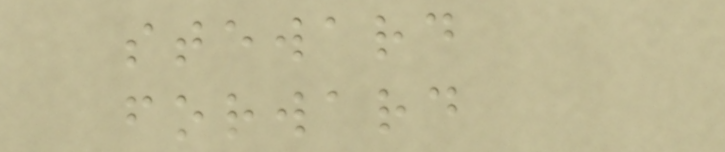steward
forward
